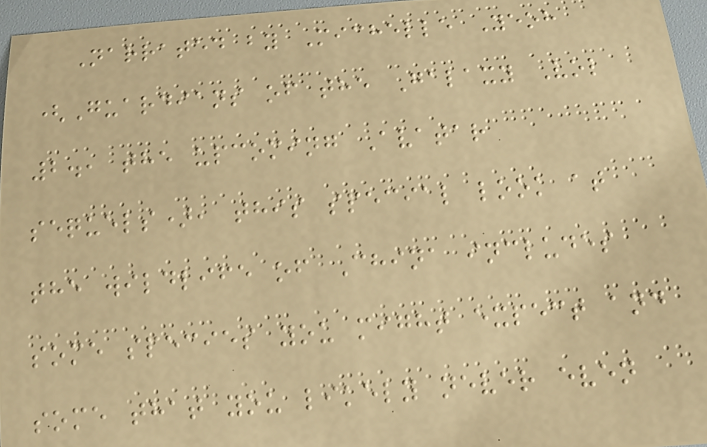Narrated by Michelle Yeoh
(Guardians of the Galaxy Vol
2., the upcoming Avatar
sequels), this special look at
the wildlife of China includes
some species you might expect and
some that you likely never even
